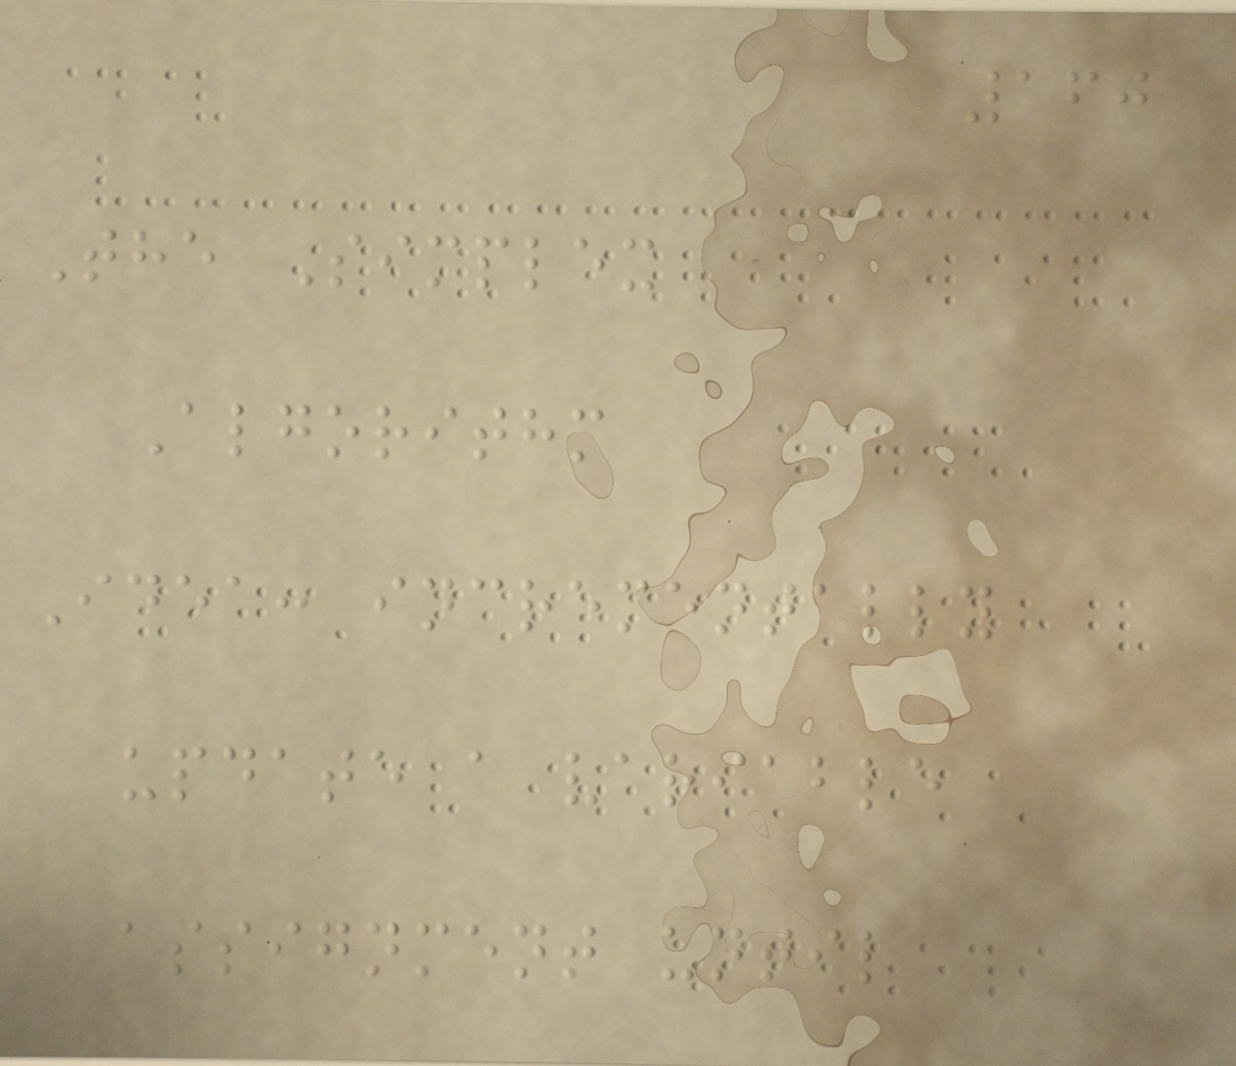160
The Simplex
Algorithm
Idea: incrementally
update a variable
assignment until
